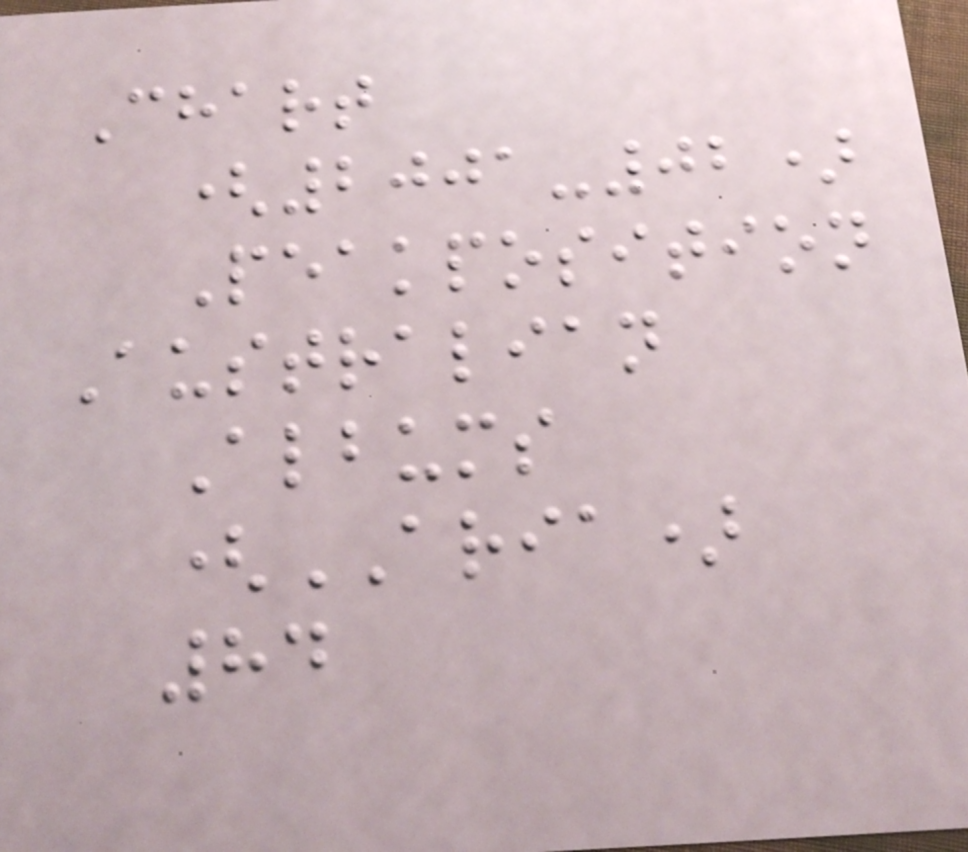Chart
(2001-02)
Peakposition
Australian
Albums
(ARIA)
84
